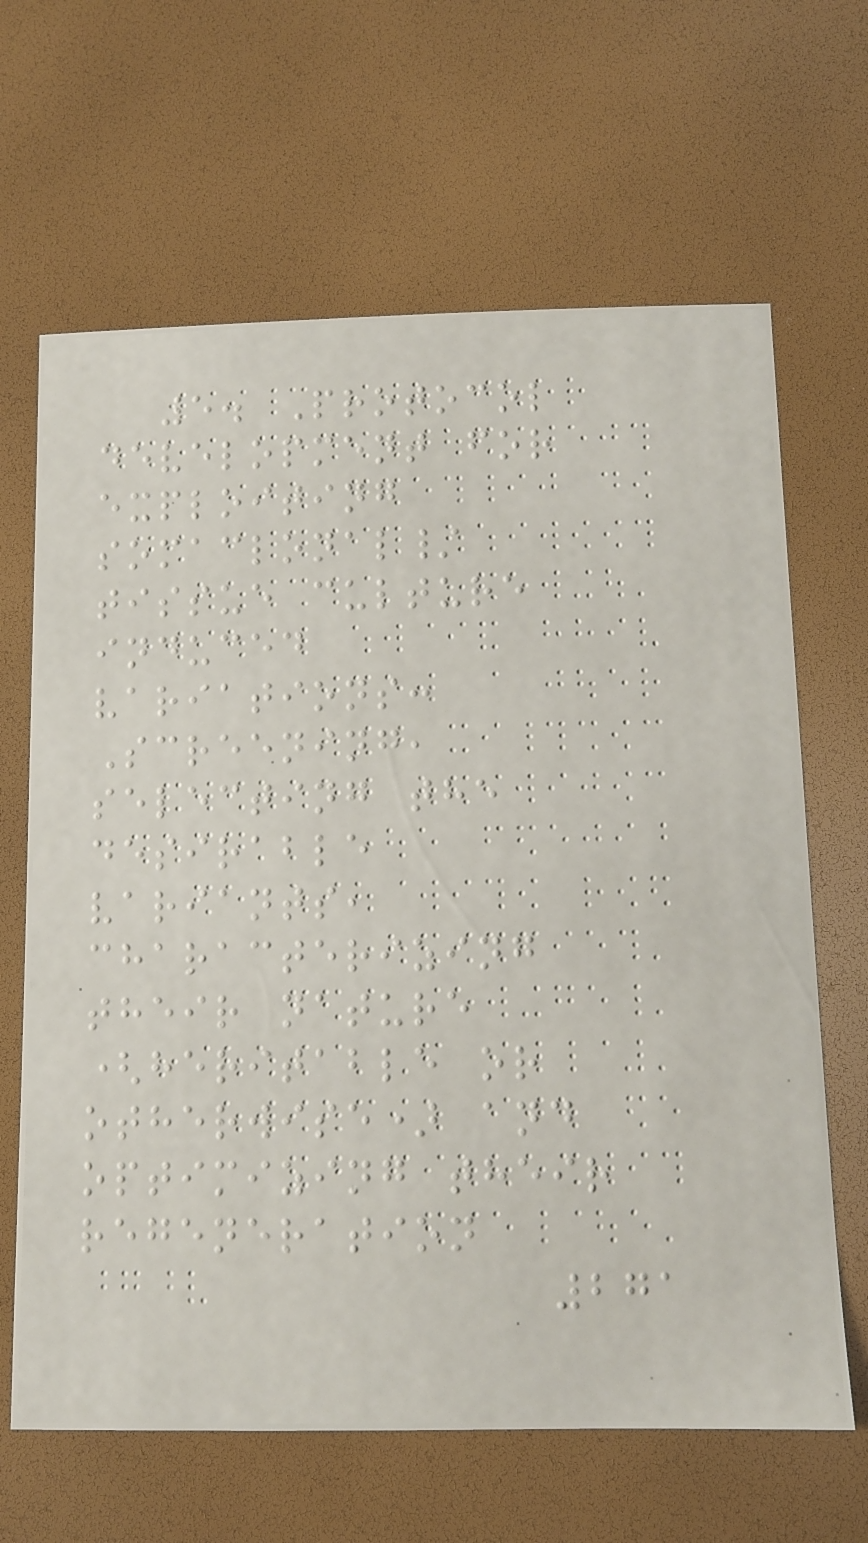5. Protocol
development for
exploiting
somaclonal/
tissue culture
induced
variations:
Screening,
selecting the
desirable
variants,
characterizing
their nature
(heritable or
otherwise) and
optimizing their
regeneration
271
